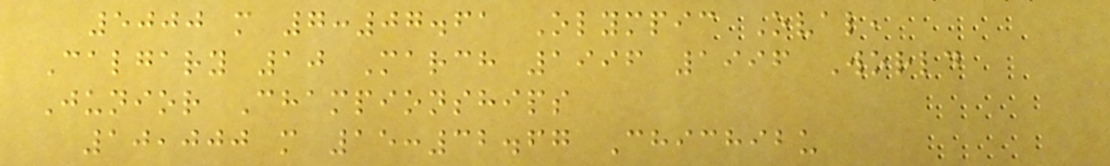5000 m 7:07.61 Olympic Oval,
Calgary 10 March 1996 1996 World
Junior Championships
10,000 m 15:32.67 Chichibu
